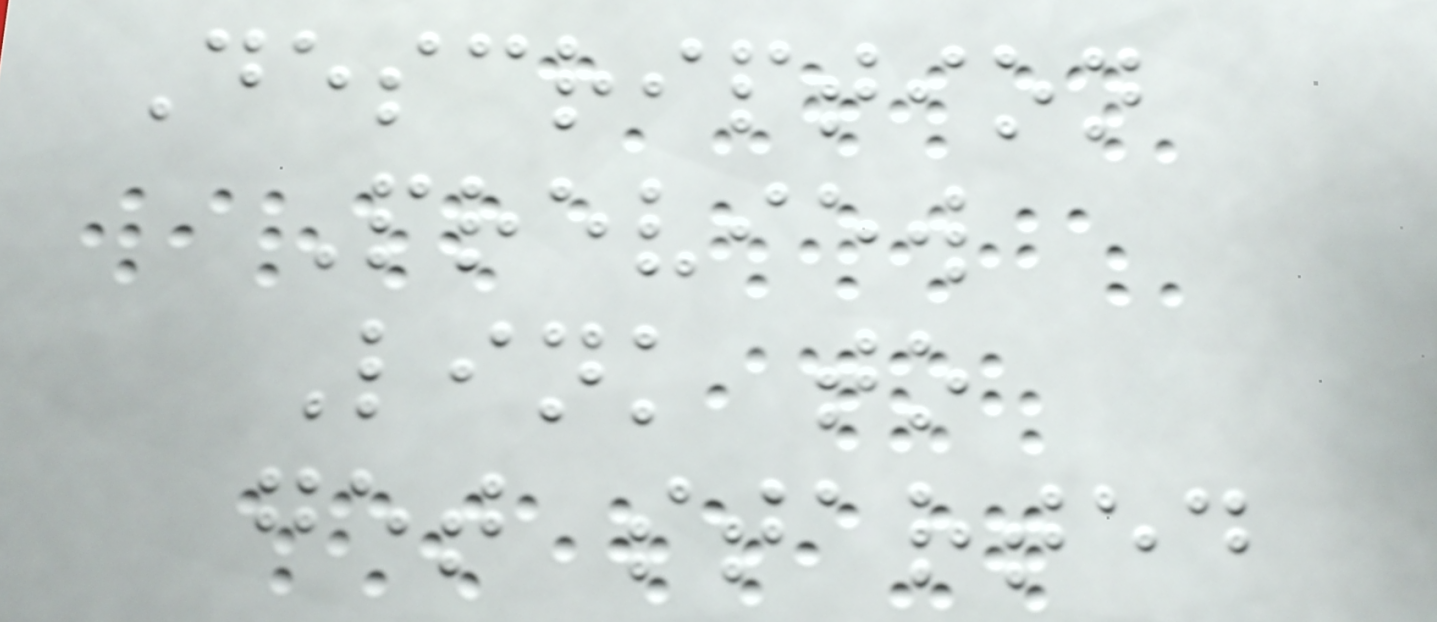Description
Preview
Link to
get started
